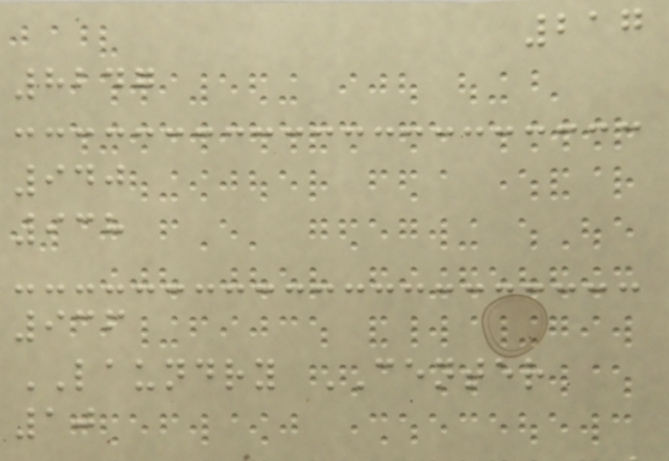217
8247
940
938
936
LAUNDRY CENTER
10
